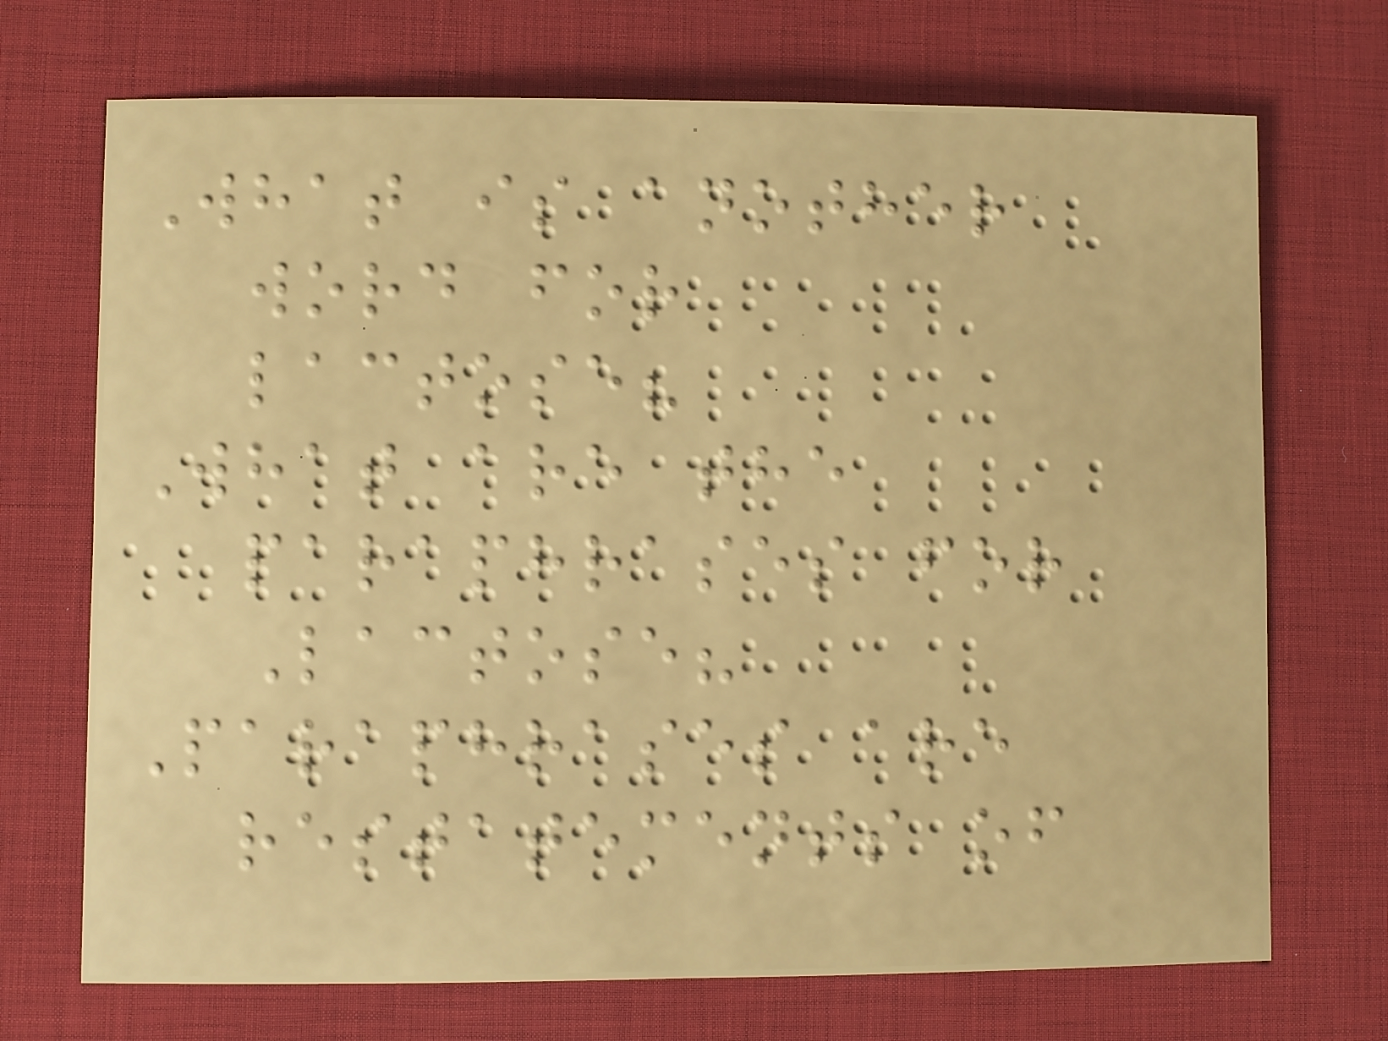What is another
word for
lactose?
What are the
paraphrases for
Lactose?
Paraphrases are
restatements of
